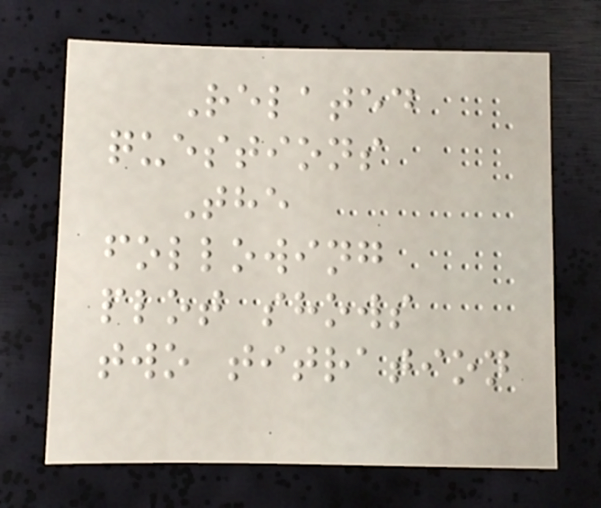Related
questions
The
following
plot shows
two titration
